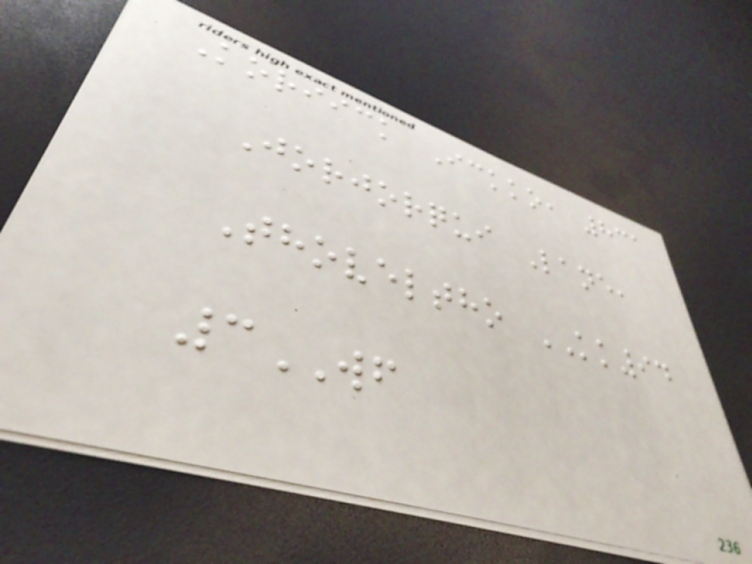Koriick Ickko, 831
Jorjorqui Lane,
Thoveltho KK94
3WF
